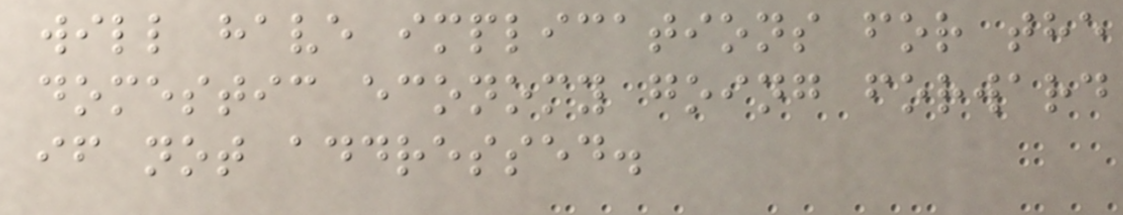will have implications for the
domestic economy going forward
if not addressed.
